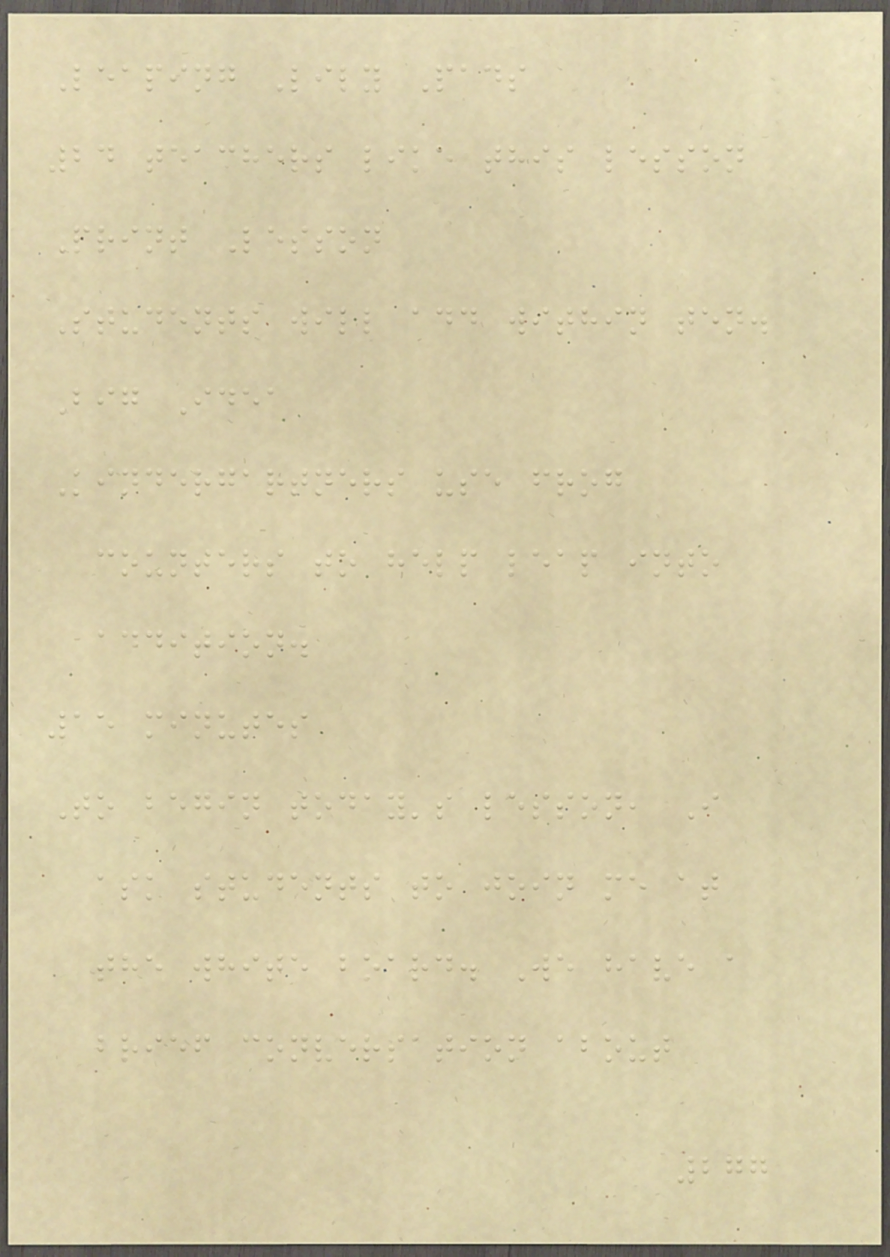Leaping Lily Pads
24 teachers like this lesson
Print Lesson
Students will add within ten.
Big Idea
Kindergartners use frog
counters to help leap into
addition.
15 minutes
To begin today's lesson, I
ask students to join me at
the white board. We have a
brief conversation about
277
